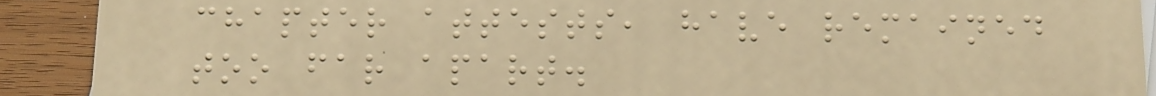chapter attests, have remained
too far apart.
